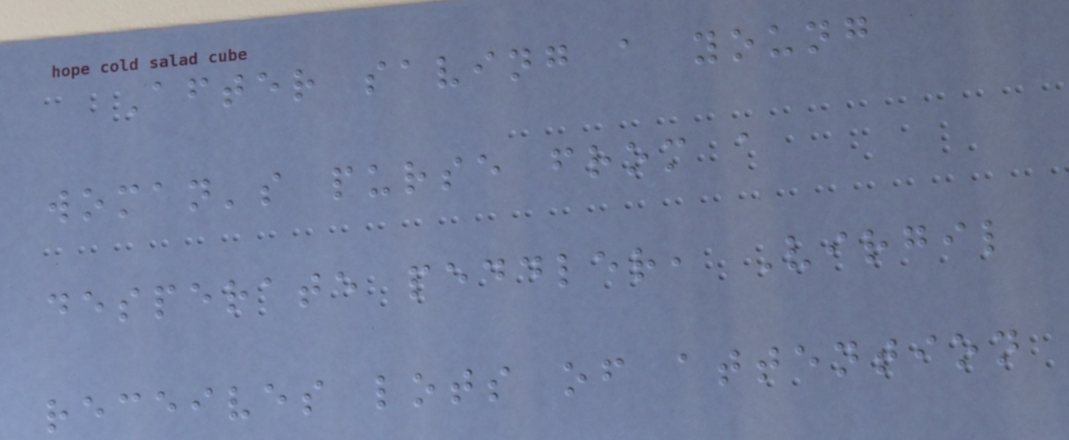After saving a young
woman's purse from a
desperate peddler, Virgil
receives lots of attention
